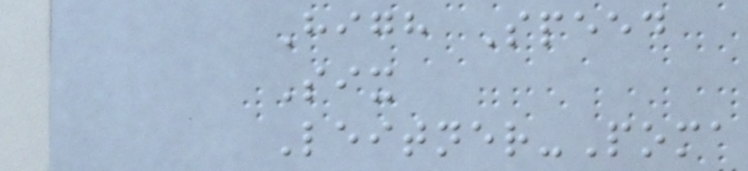High Speed
Six
Leitner-Poma
